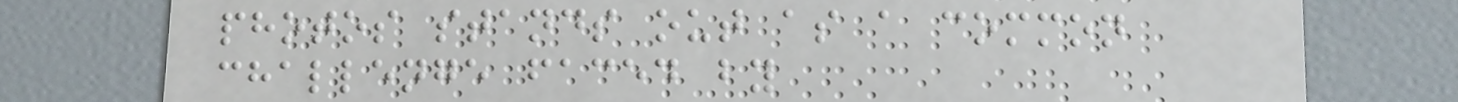photos stands out as a common
challenge faced by
